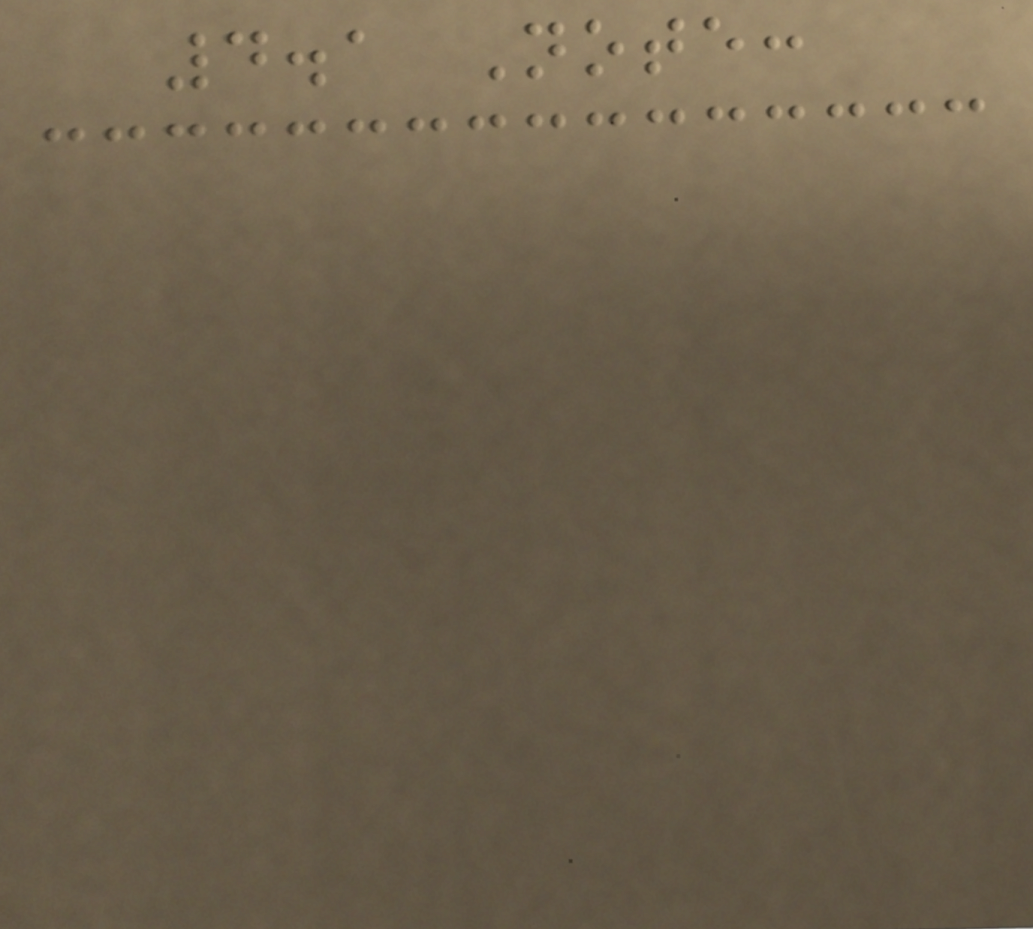4.1 Note:
